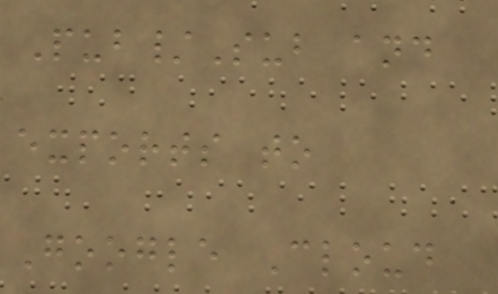Pub/Sub and
exports to
Google Cloud
